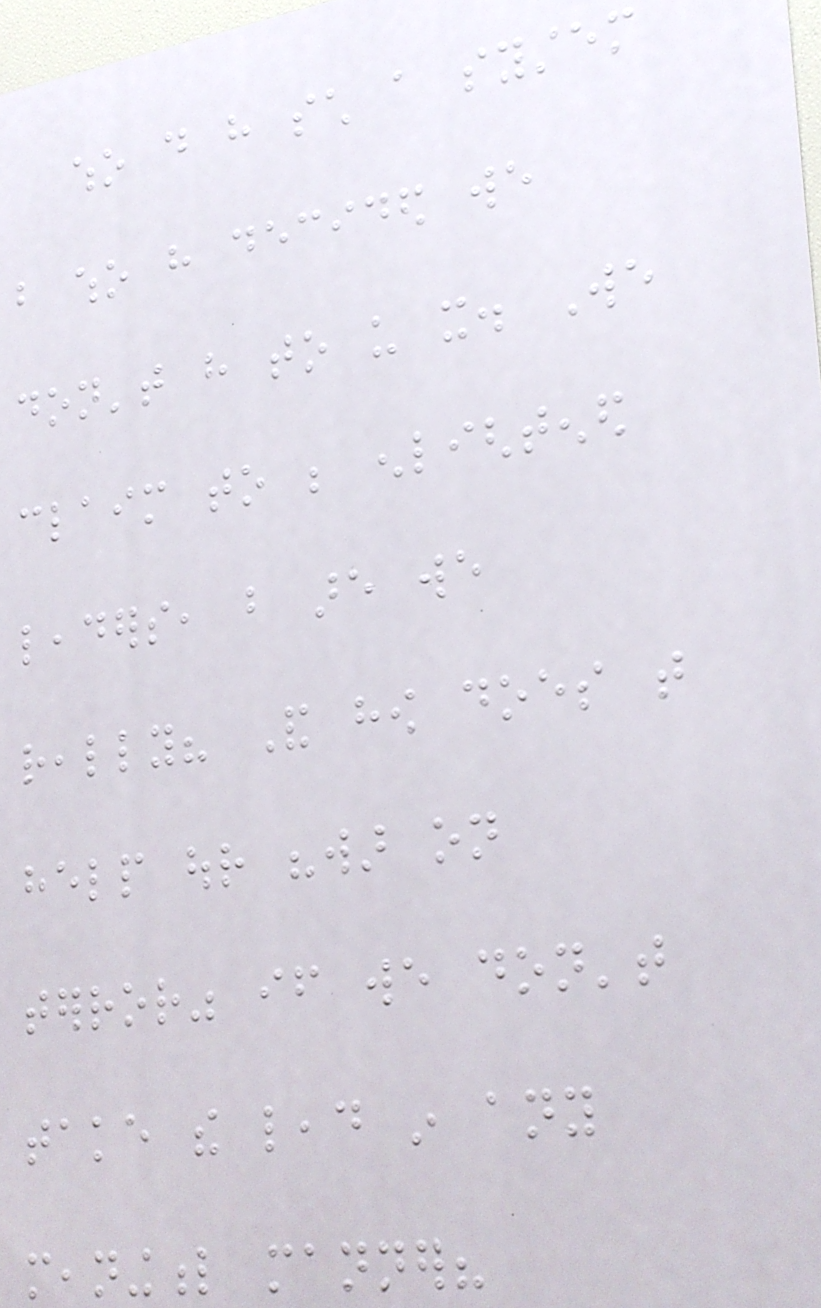who do have such a system
but who have decided we
don't have to us it. We
claim to be enlightened
leaders, but are we
really? And how does that
help our "war on
terror" if we don't
take the lead in any
meaningful manner?
